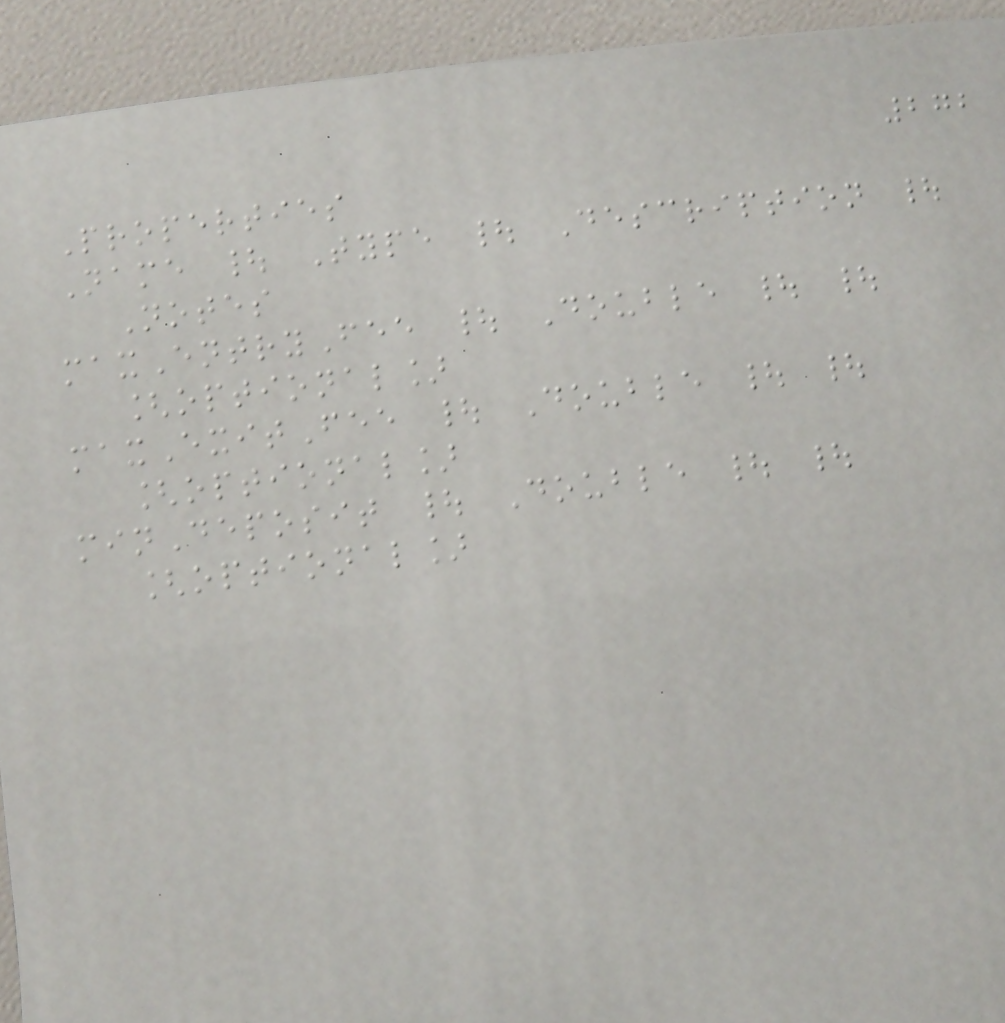272
Properties
Name | Type | Description |
Notes
maxEntryFee | Double | |
[optional]
maxExitFee | Double | |
[optional]
minDeposit | Double | |
[optional]
